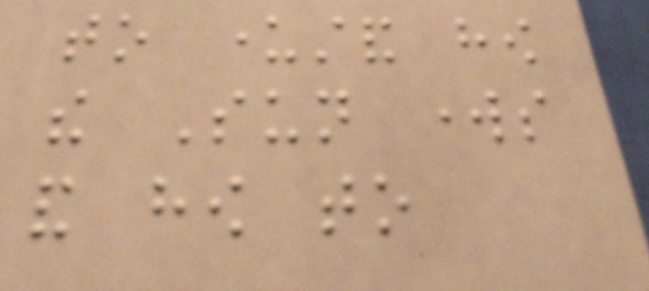to understand how
the Sun works
and how to
